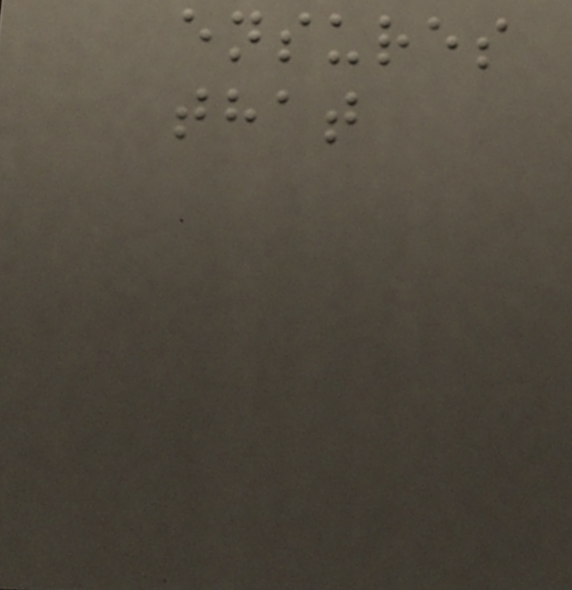ensures
that
